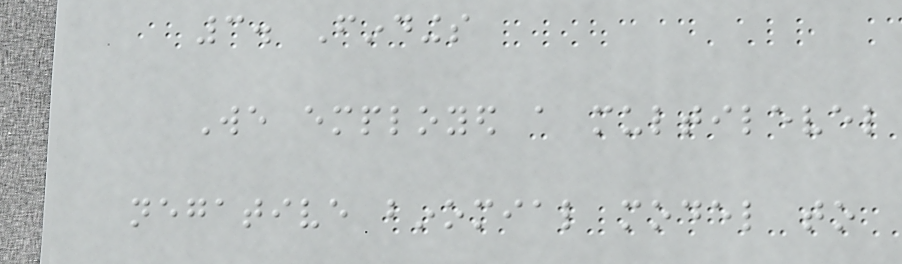3. Findings
We employed a multilevel
negative binomial model to
